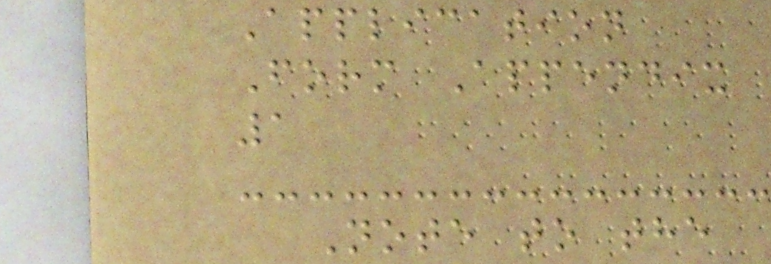Application
Form Appendix
1
Note to the
